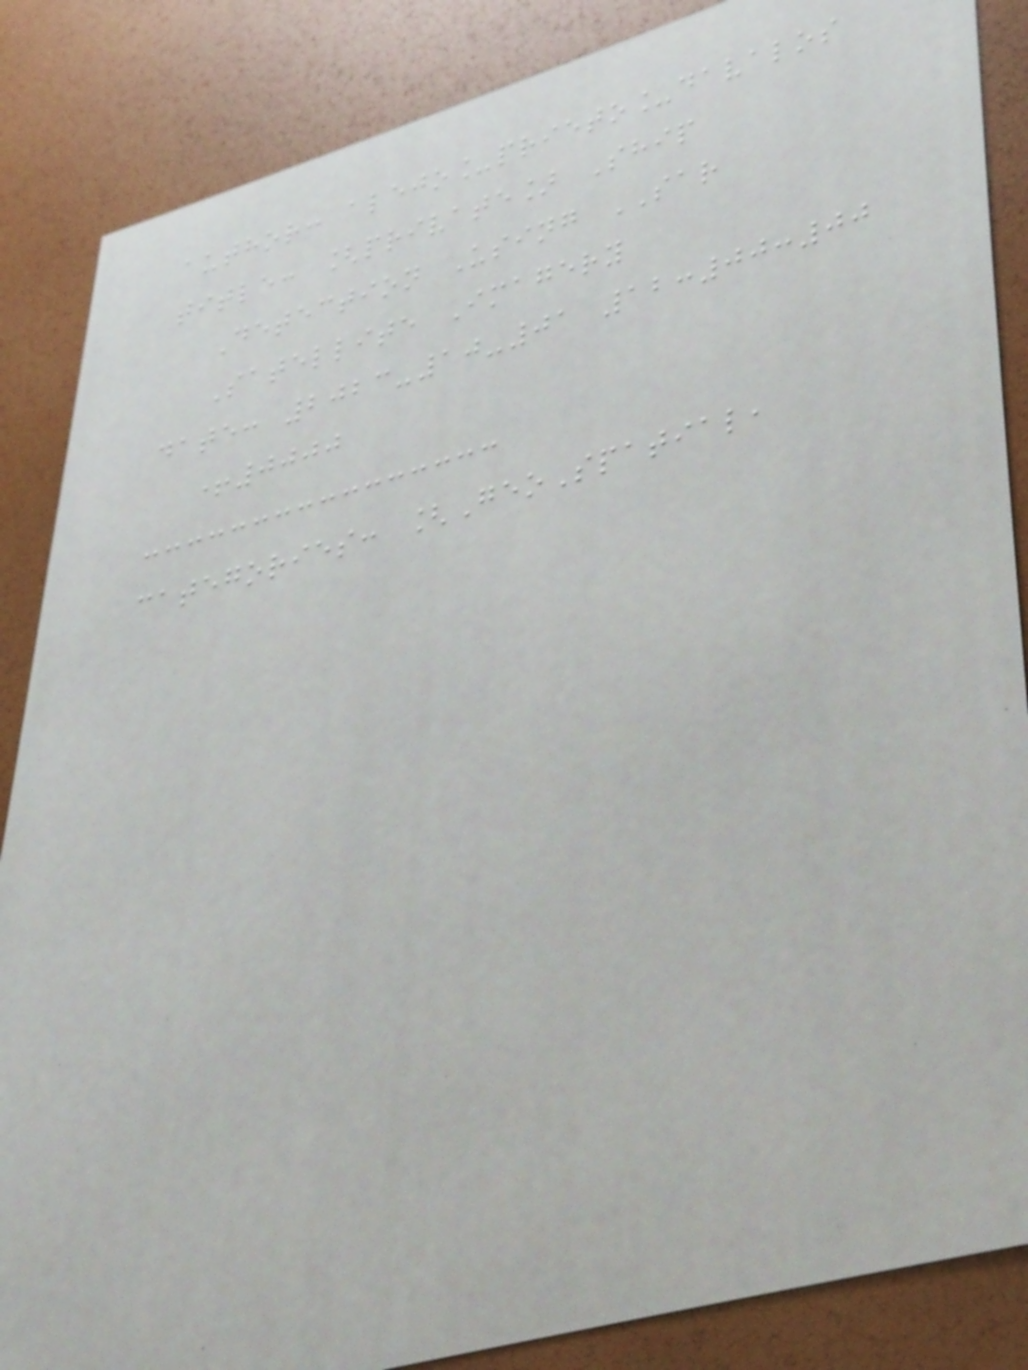author: alejo_prieto_davalos
title: [private] Ship
Detection Using SAR
Satellite Imagery
date: 2023-10-01 12:00:00
+0000
categories: [GeoSpatial,
